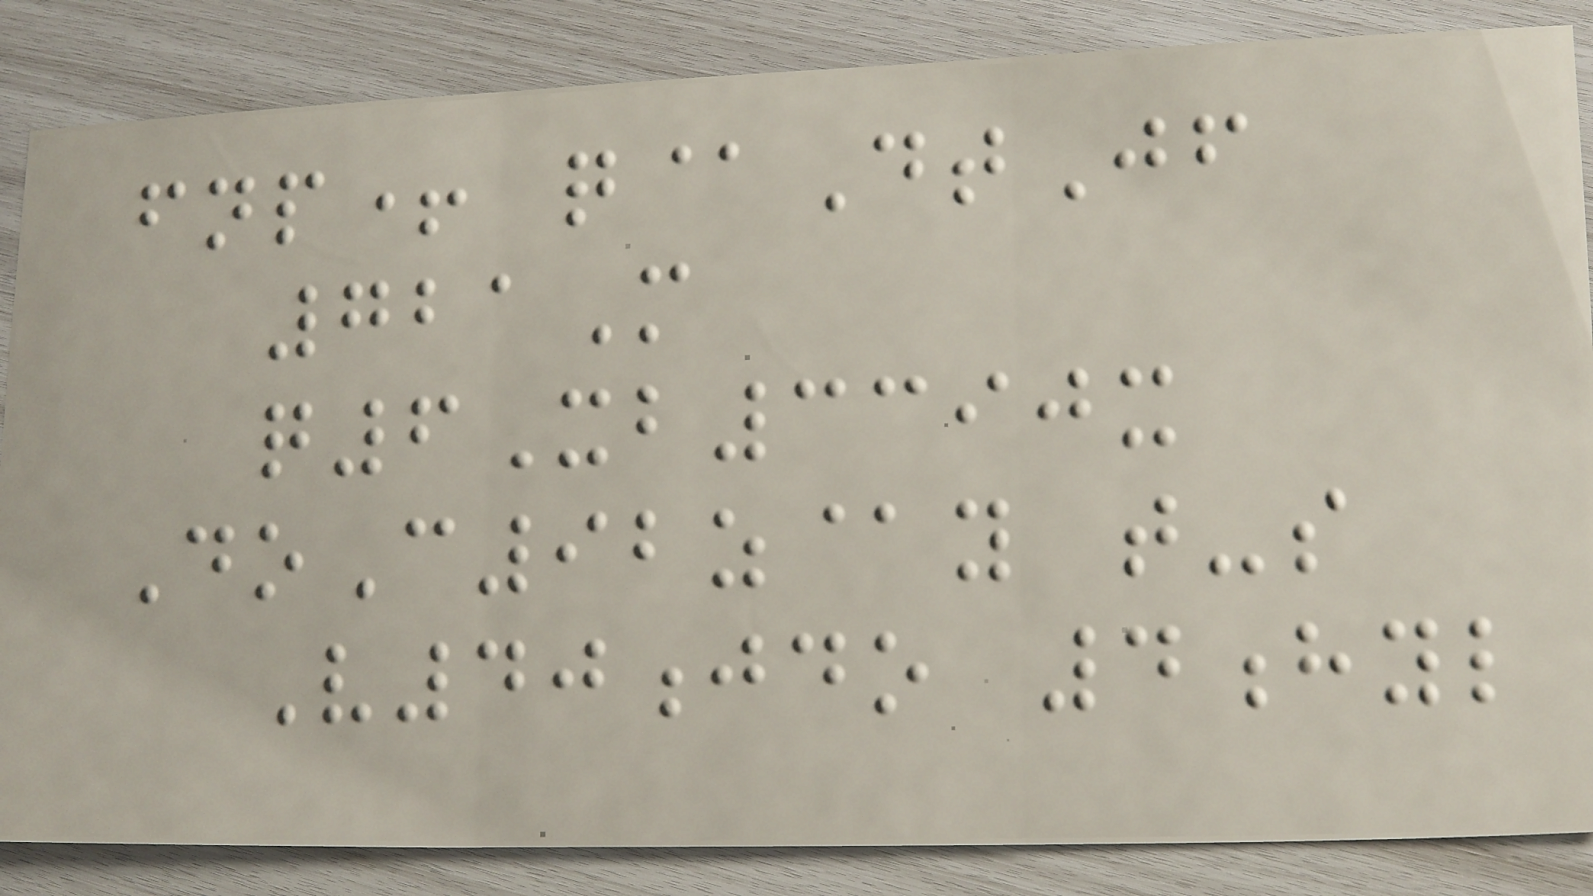fnp+ q@DtJf
721M
q6Xb3390x
DoC92z@y t-s
V40jdo 4hyl
